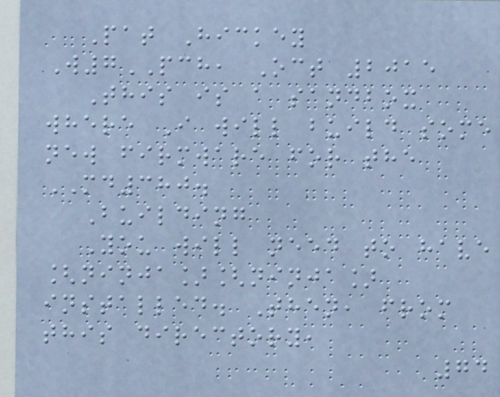Pat Hickey
W7PCH, Oct 2015
This is a sandbox
where I will build some
new firmware for the
MD380.
Building
You will need to have
[ninja][ninja]
installed. Then, from
this directory,
74
